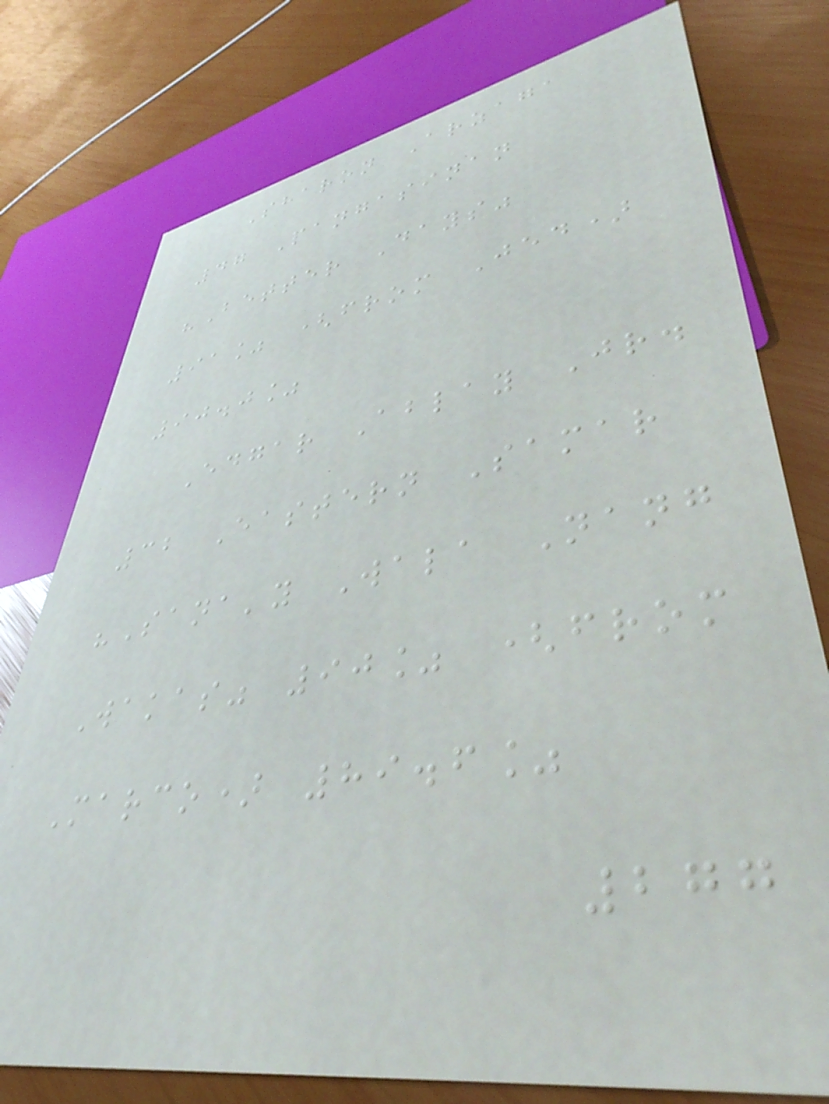Sharon Arzaga
47 Pangasinan
"Better Days"
91% (from Jed)
90.0%
Edgar Ablay Jr.
32 Eastern Samar
"Sana'y Wala Nang
Wakas" 90% (from
Marco) 89.6%
277
